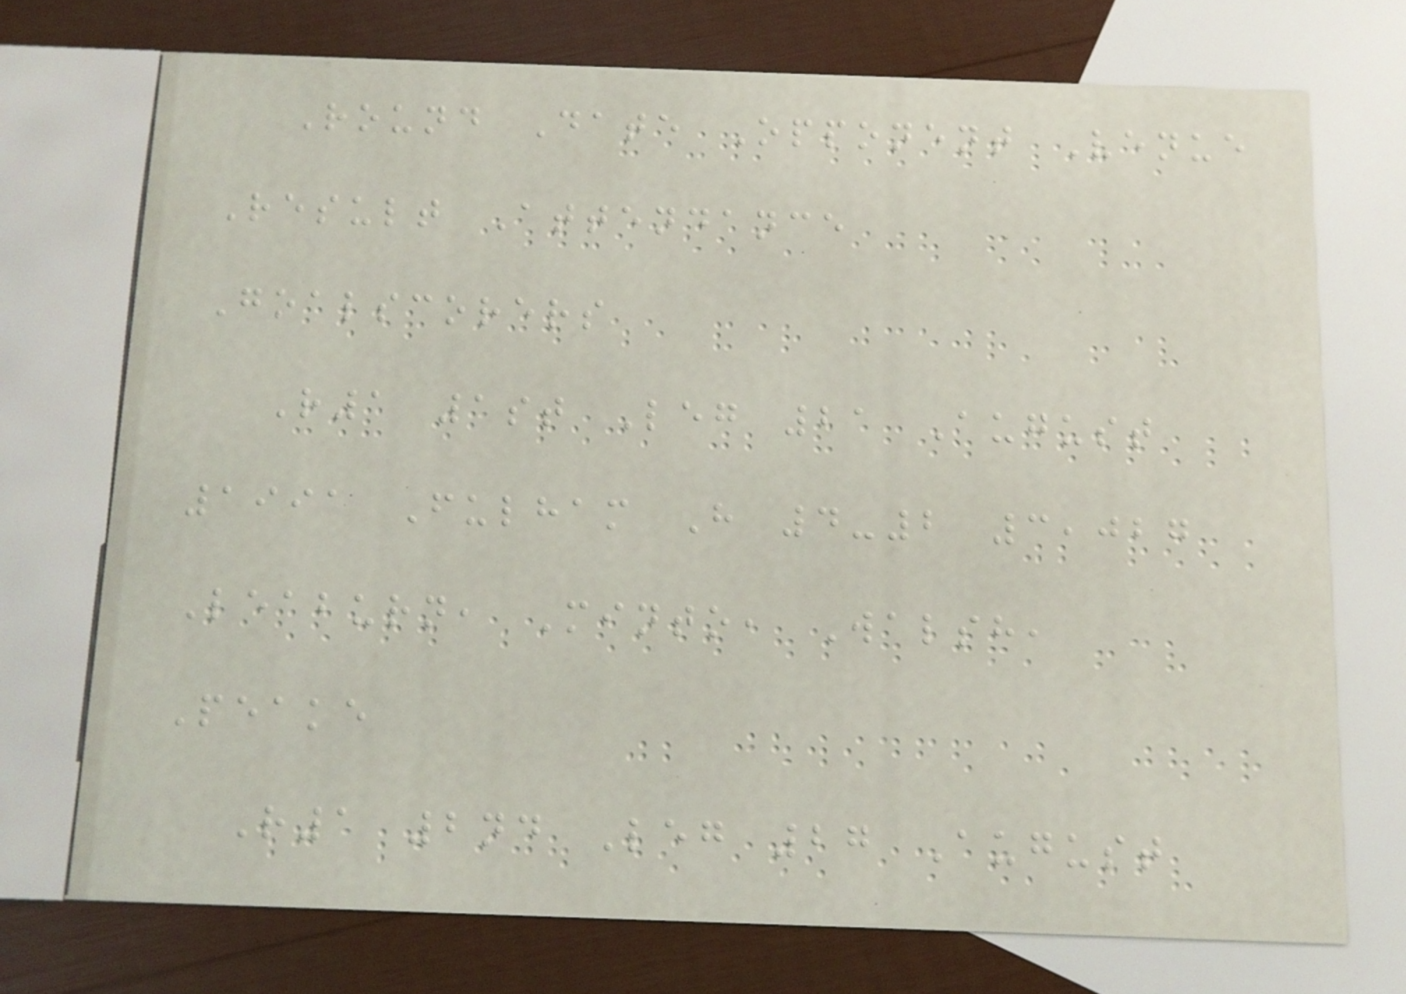Round Date Opponent Venue
Result Attendance
Goalscorers
R1 1st Leg 21 August
1991 Fulham H 4-2 3,027
Leaburn, Minto, Walsh,
Peake
R1 2nd Leg 27 August
